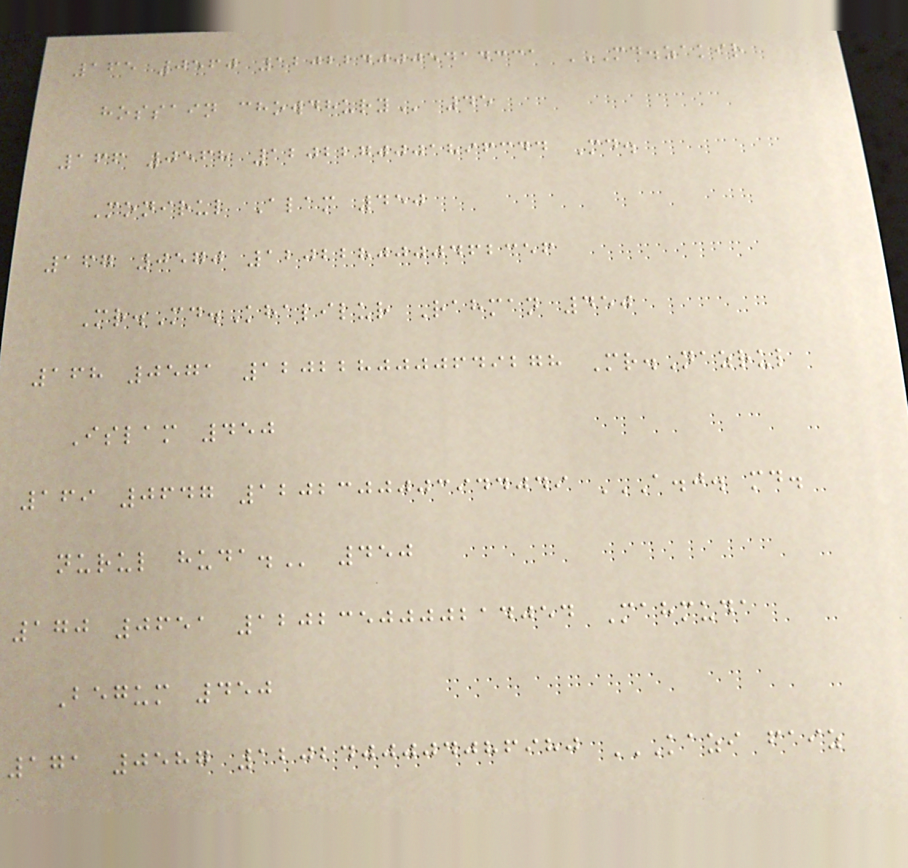165 0560 1202240005414331 MD.ZAKIR
HOSSAIN CHOWDHURY 45
166 0568 1202270001896344 Md.
Monirul Alam 450
167 0570 1202280000462356
Mr.Md.Khalilur Rahman 450
168 0571 1202280000649278 Mr.Nazrul
Islam 450
169 0647 1202300003944049 A.J. MD.
NURUL HUDA. 450
170 0651 1202350000214054 Mahmuda
Begum 450
171 0587 1202400004086980 KAZI FAIZ
